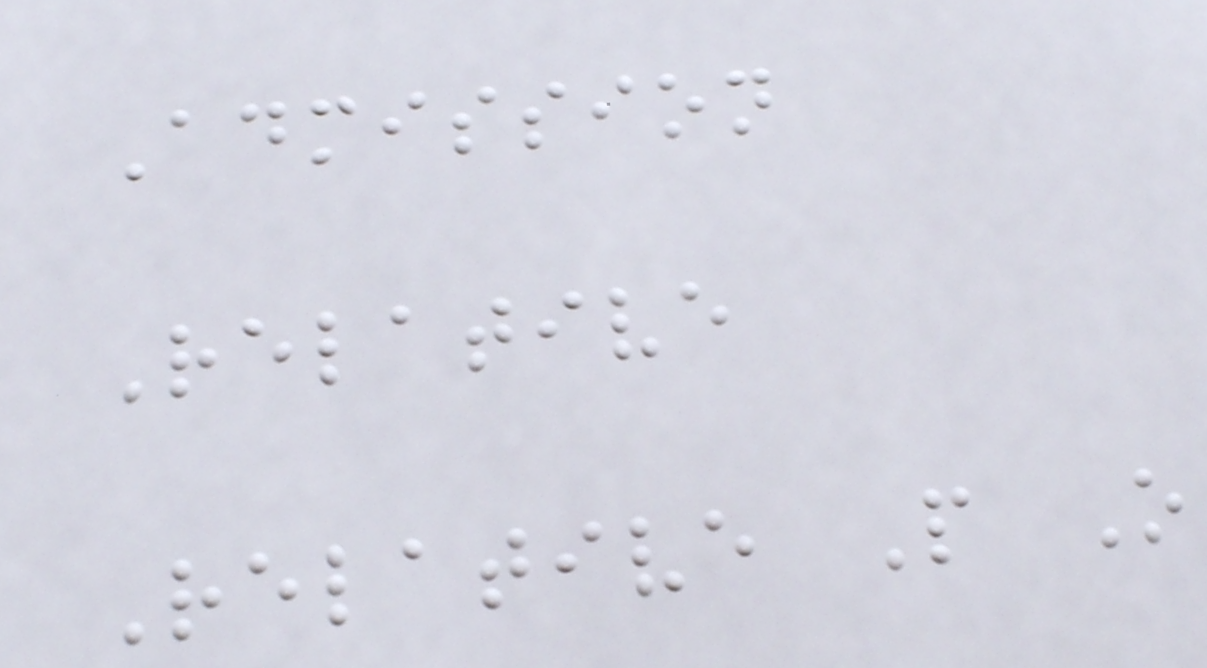Admission
Relative
Relative P O
